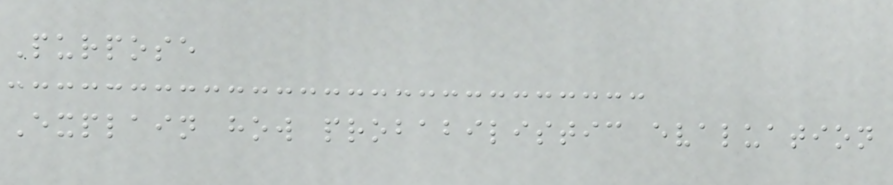Purpose
Explain how probabilistic evaluation
